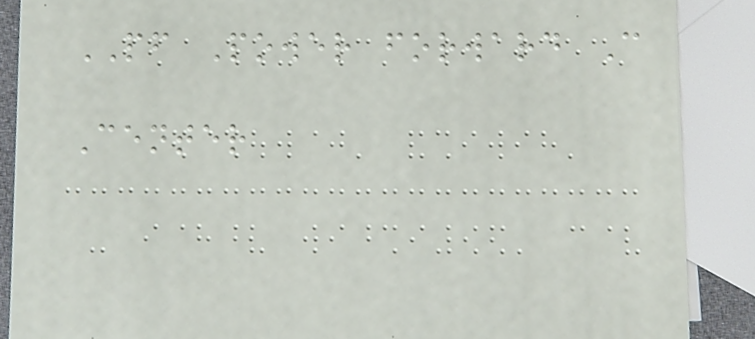PF Power forward C
Center
